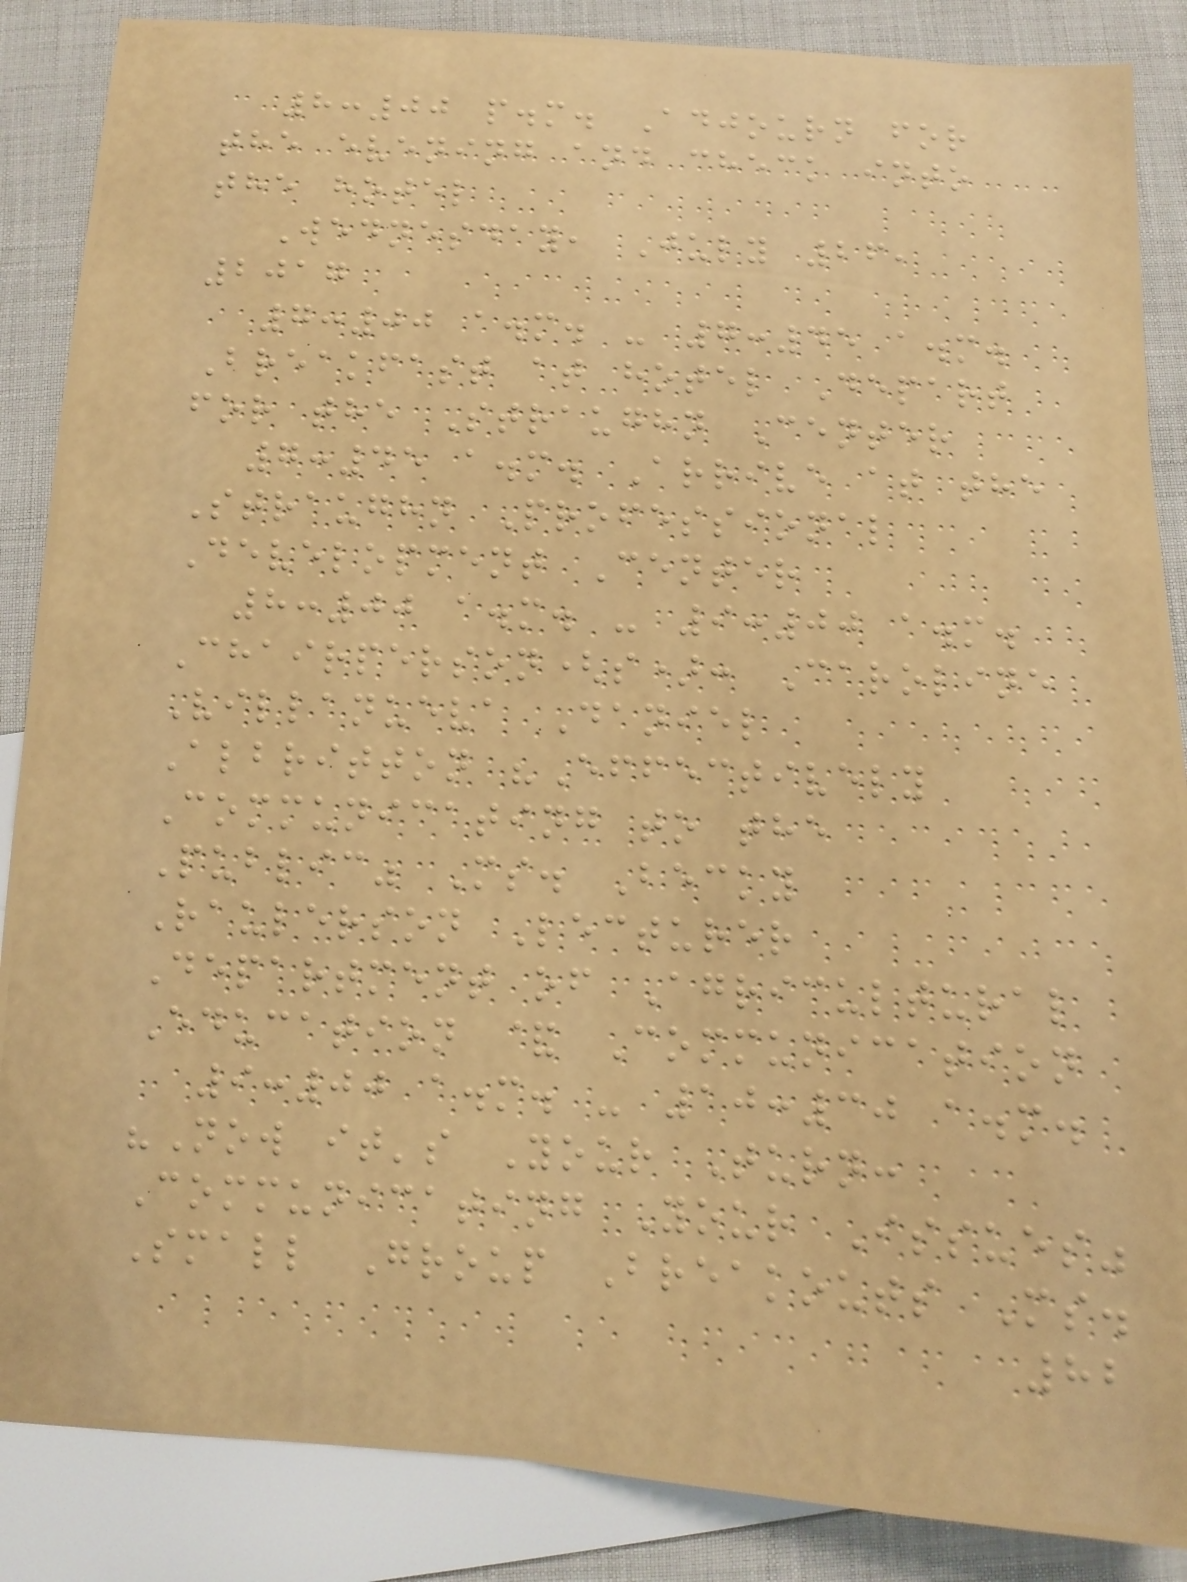8:00 p.m. Adjourn for
the evening and check into
the hotel
Wednesday, July 26,
2017
7:00 a.m. - 7:45 a.m.
Breakfast at hotel Depart
for the Straughn Center
7:45 a.m. Arrive at the
Straughn Professional
Development Center
8:00 a.m. - 9:00 a.m.
Chairperson(s): Caroline
Villanueva Daniel
Albritton "Effectively
Communicating to the
Public" Ms. Becky
Raulerson Lecturer
Department of Agricultural
Education & Communication
9:00 a.m. - 10:30 a.m.
"Now it's Your Turn:
Communicating Your Issues"
Small Group Breakouts Ms.
82
